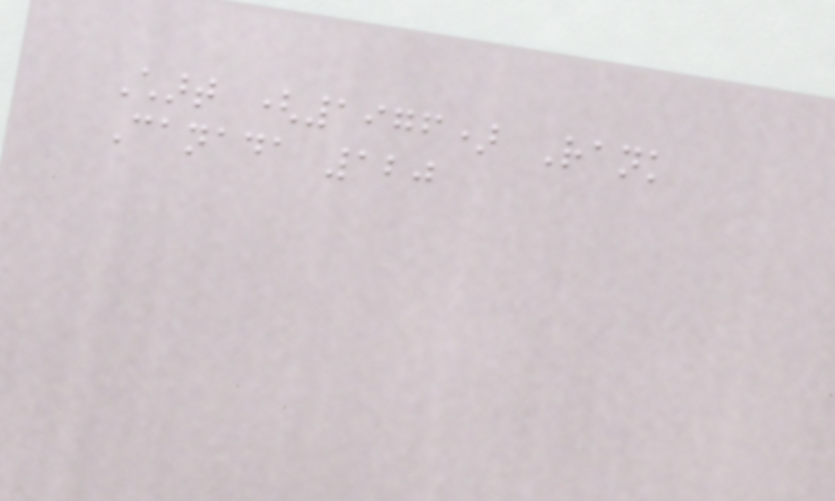Chart (1976) Rank
Canada 120
